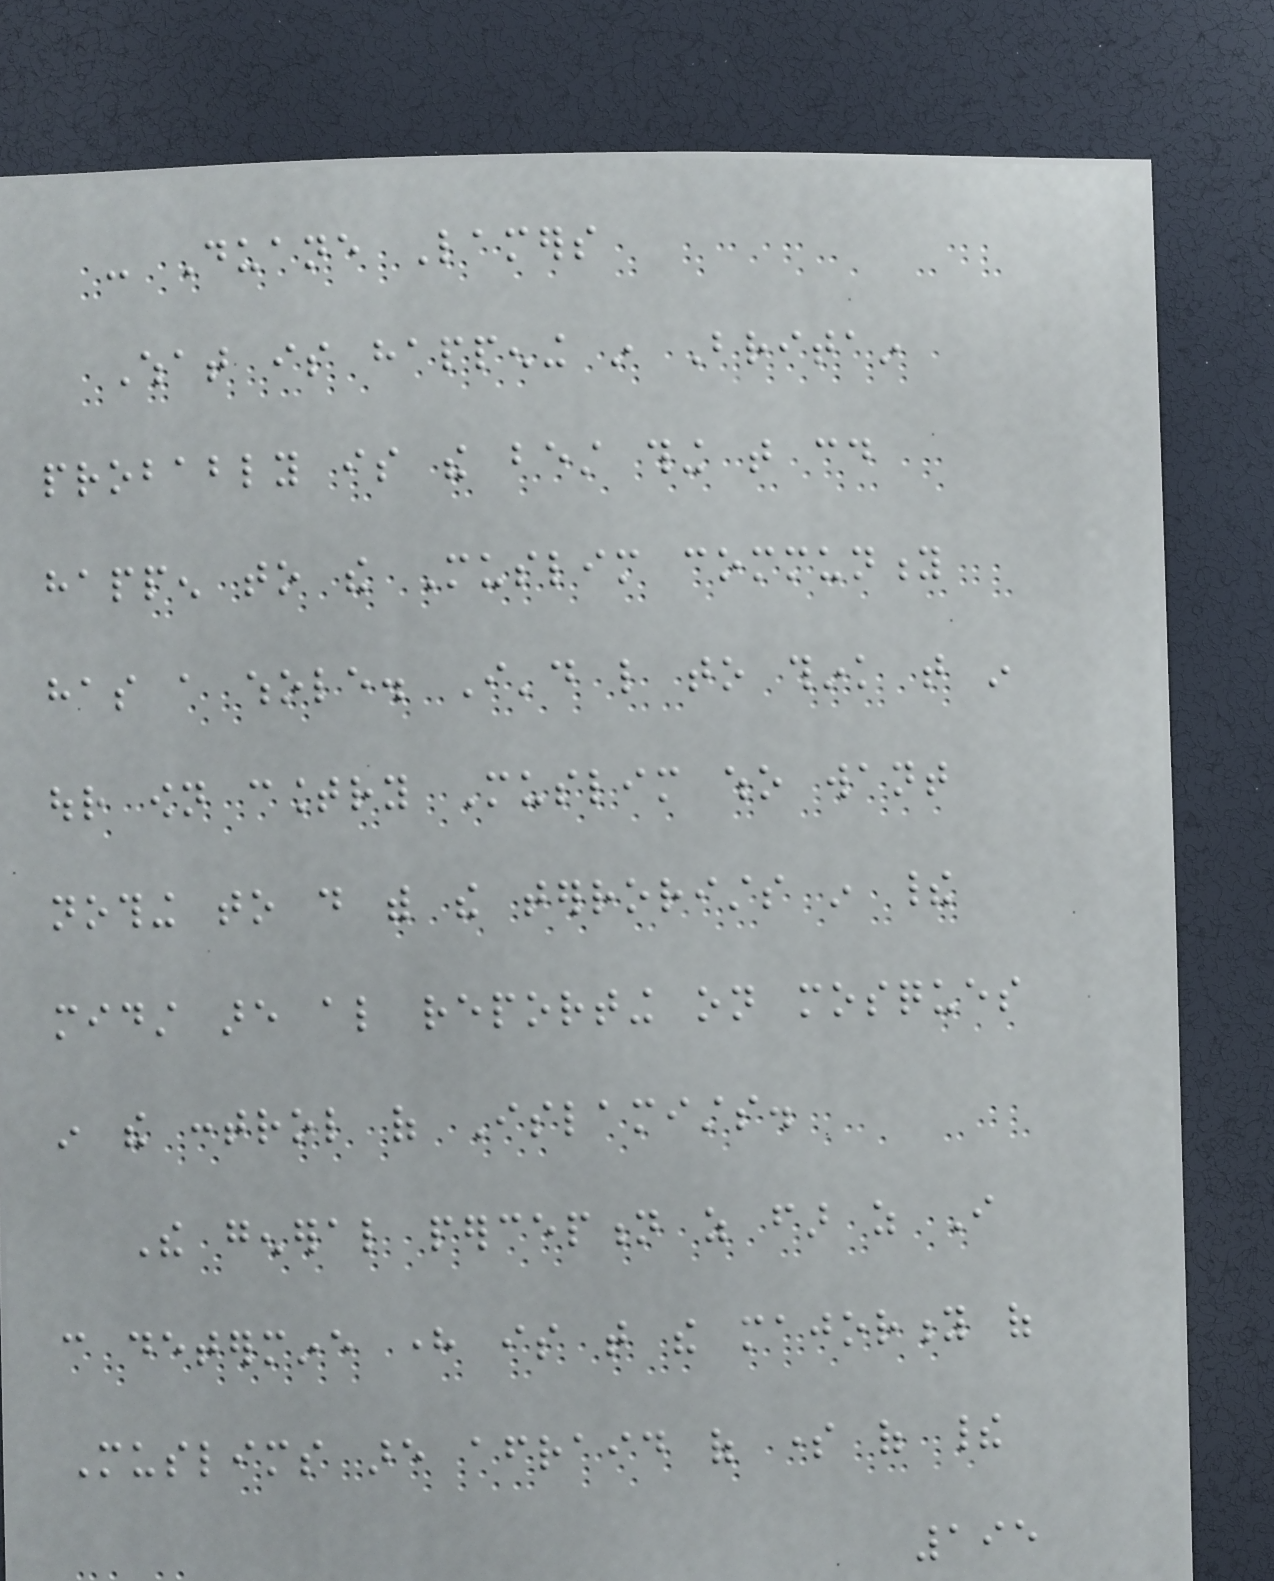- Duane Lamers
What is happening in Britain
probably is the best thing that could
happen to the Muslim community
has a whole. I'd like to think that in
our own country Muslim who want
nothing to do with the terrorists in their
midst are also reporting on mosques
in the control of Islamists.
The general perception as far as I
can determine here is that the majority of
Muslims are afraid of some of their
195
